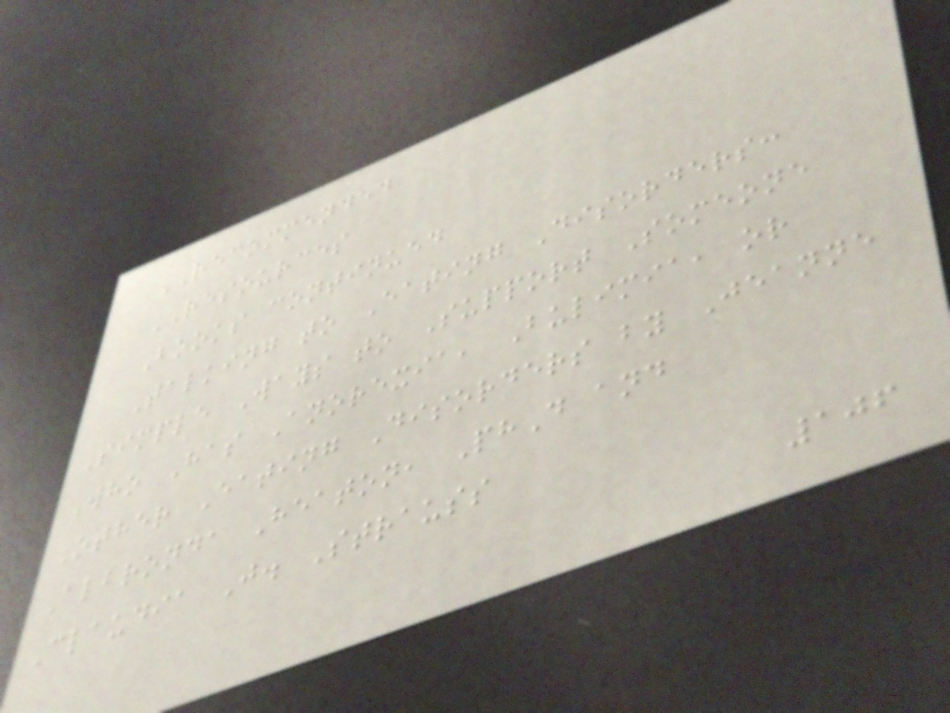RECOMMENDED
RESOURCES
Books continued
Talking to Eating Disorders:
Simple Ways to Support Someone
Who Has Anorexia, Bulimia, or
Other Eating Disorders by Jeanne
Albronda Heaton, PhD and
Claudia J. Strauss
106
